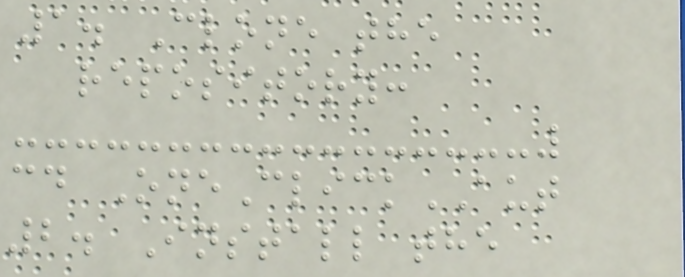1. Clone the
repository:
cd OneClickAUT
2. Install the
